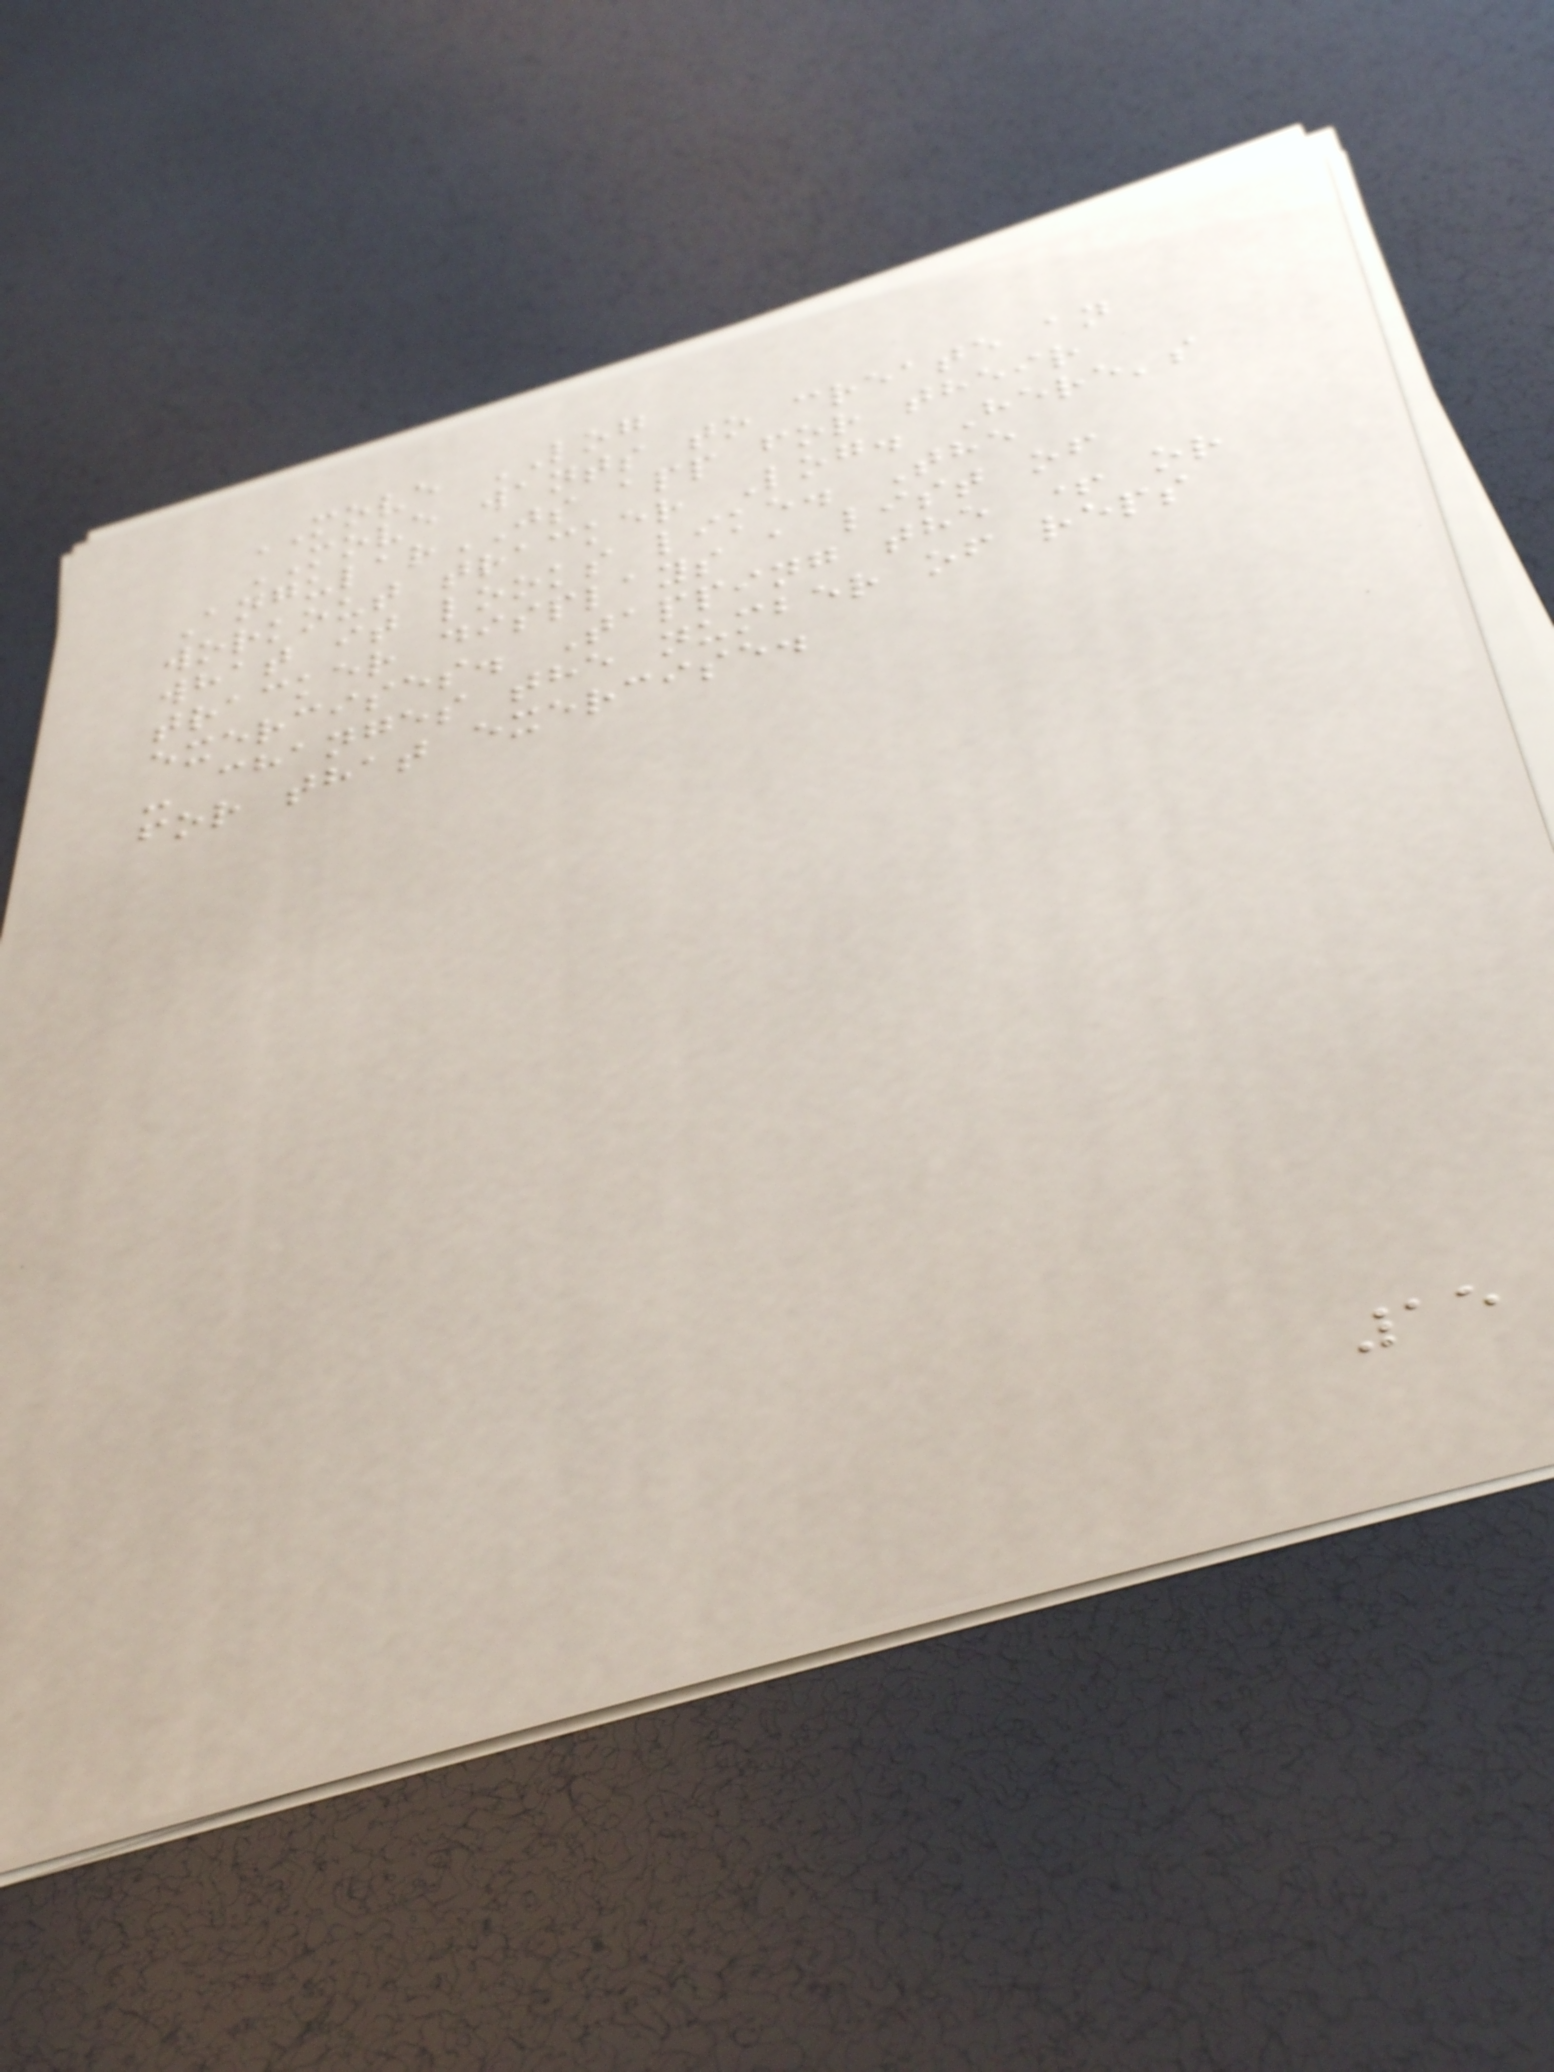MOVE LOG
MOVE wants to create an
AngularJS app for their
workout tracker Log. Here's
what it looks like. The
tracker displays a list of
exercises. Tapping the + or
- changes the number of reps
for that exercise.
15
